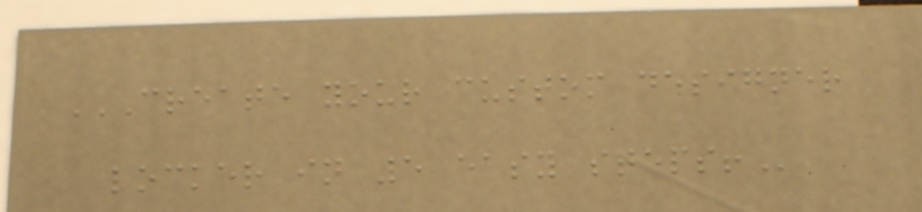CREATE YOUR CUSTOM DESIGNER
LOCKER IN 5 EASY STEPS!
